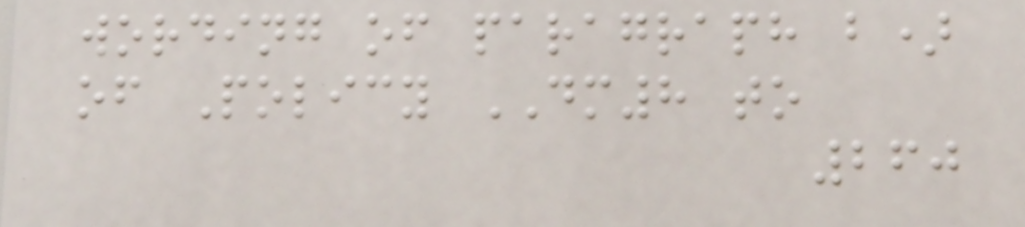wording of paragraph b)
of Policy DM8 to
260
